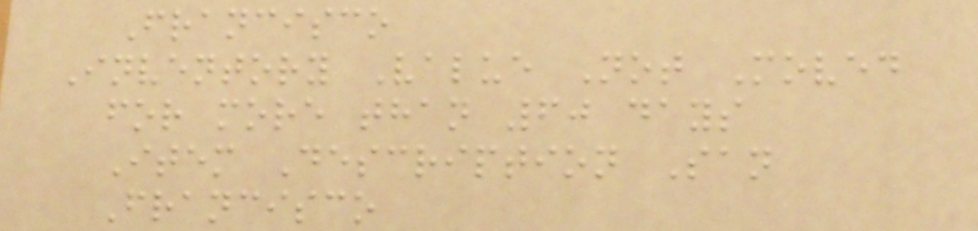Francisco
Inventory Value Not Moved
for more than 60 days
Item Description San
Francisco
